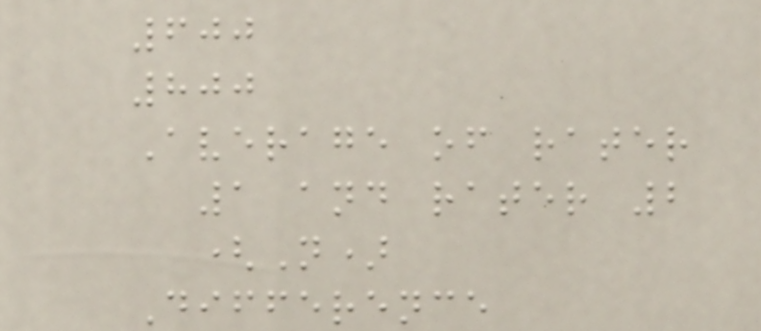600
800
Average of rater
1 and rater 2
(N)
Difference
